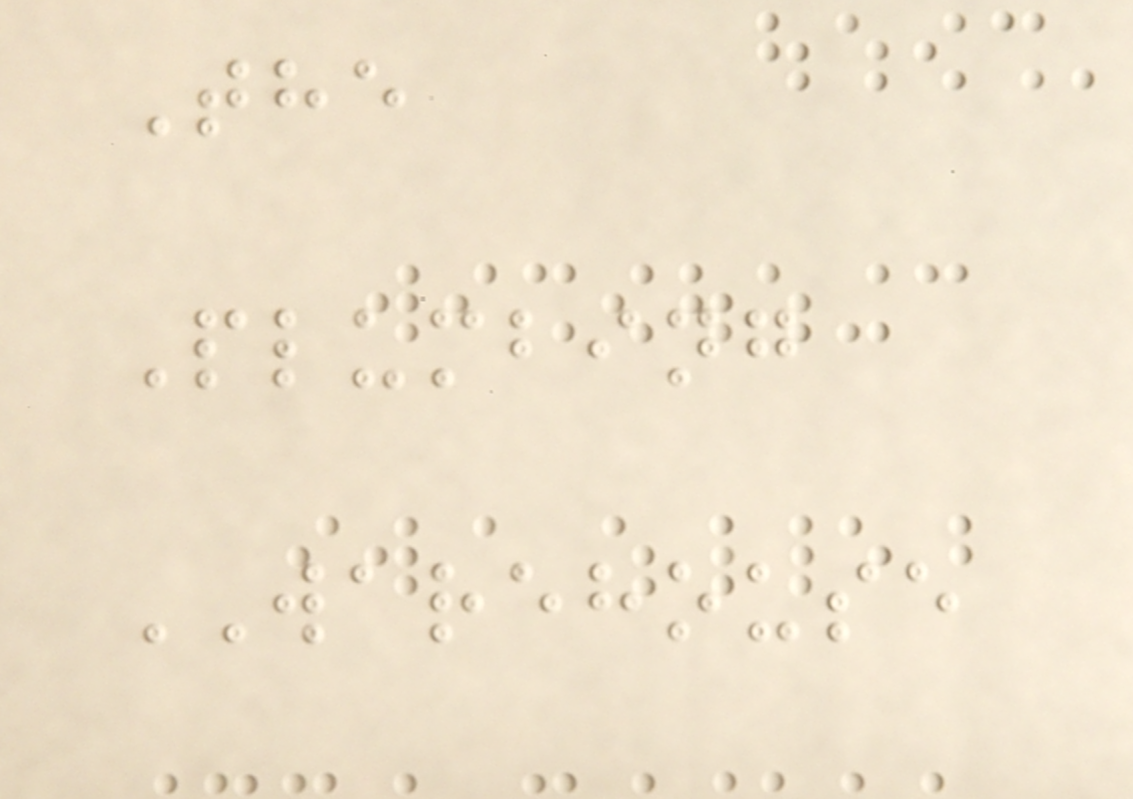The
Plumbing
WAREHOUSE
